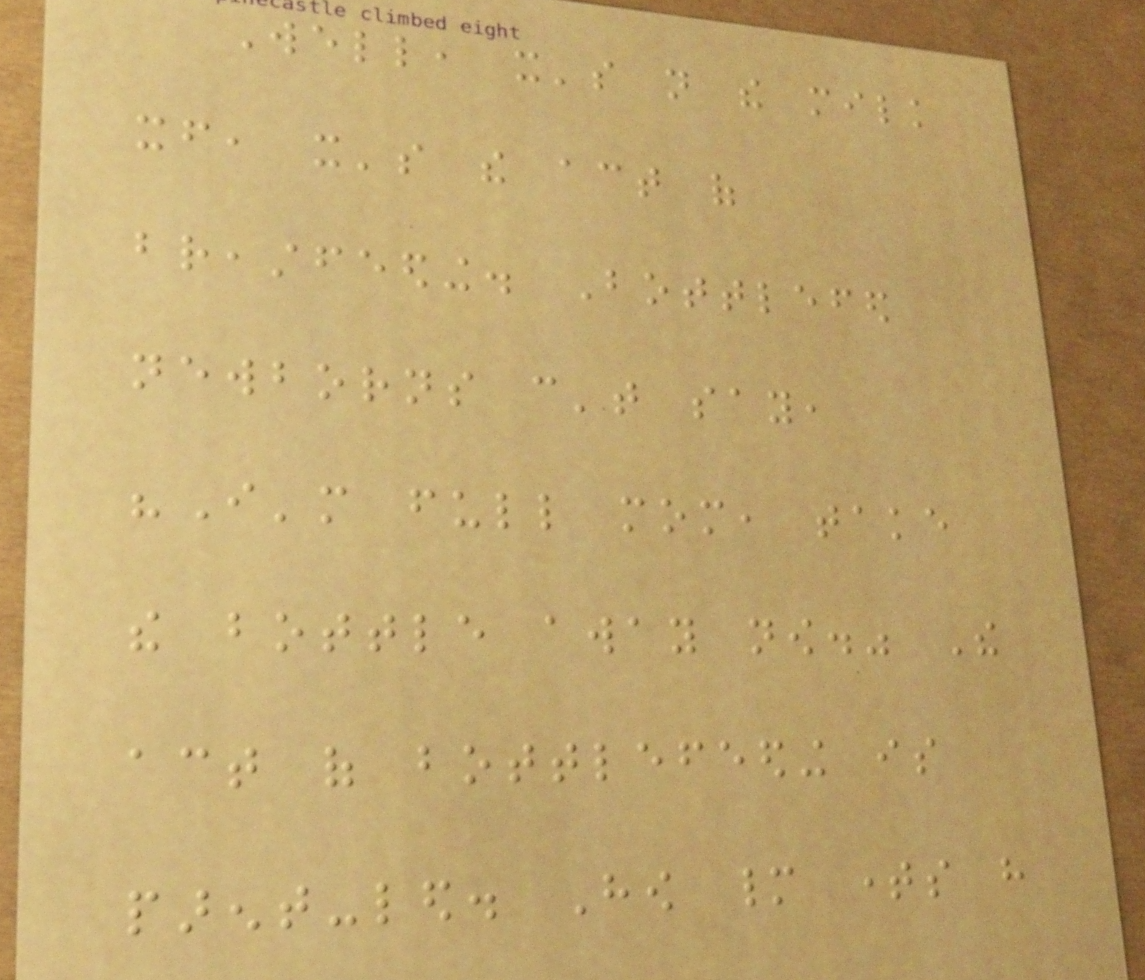Well, it's not the milk
itself, it's the act of
breastfeeding. Bottlefed
newborns can't say,
"I'm full mom, take
the bottle away now." The
act of bottlefeeding is
parent-led. How many times have
